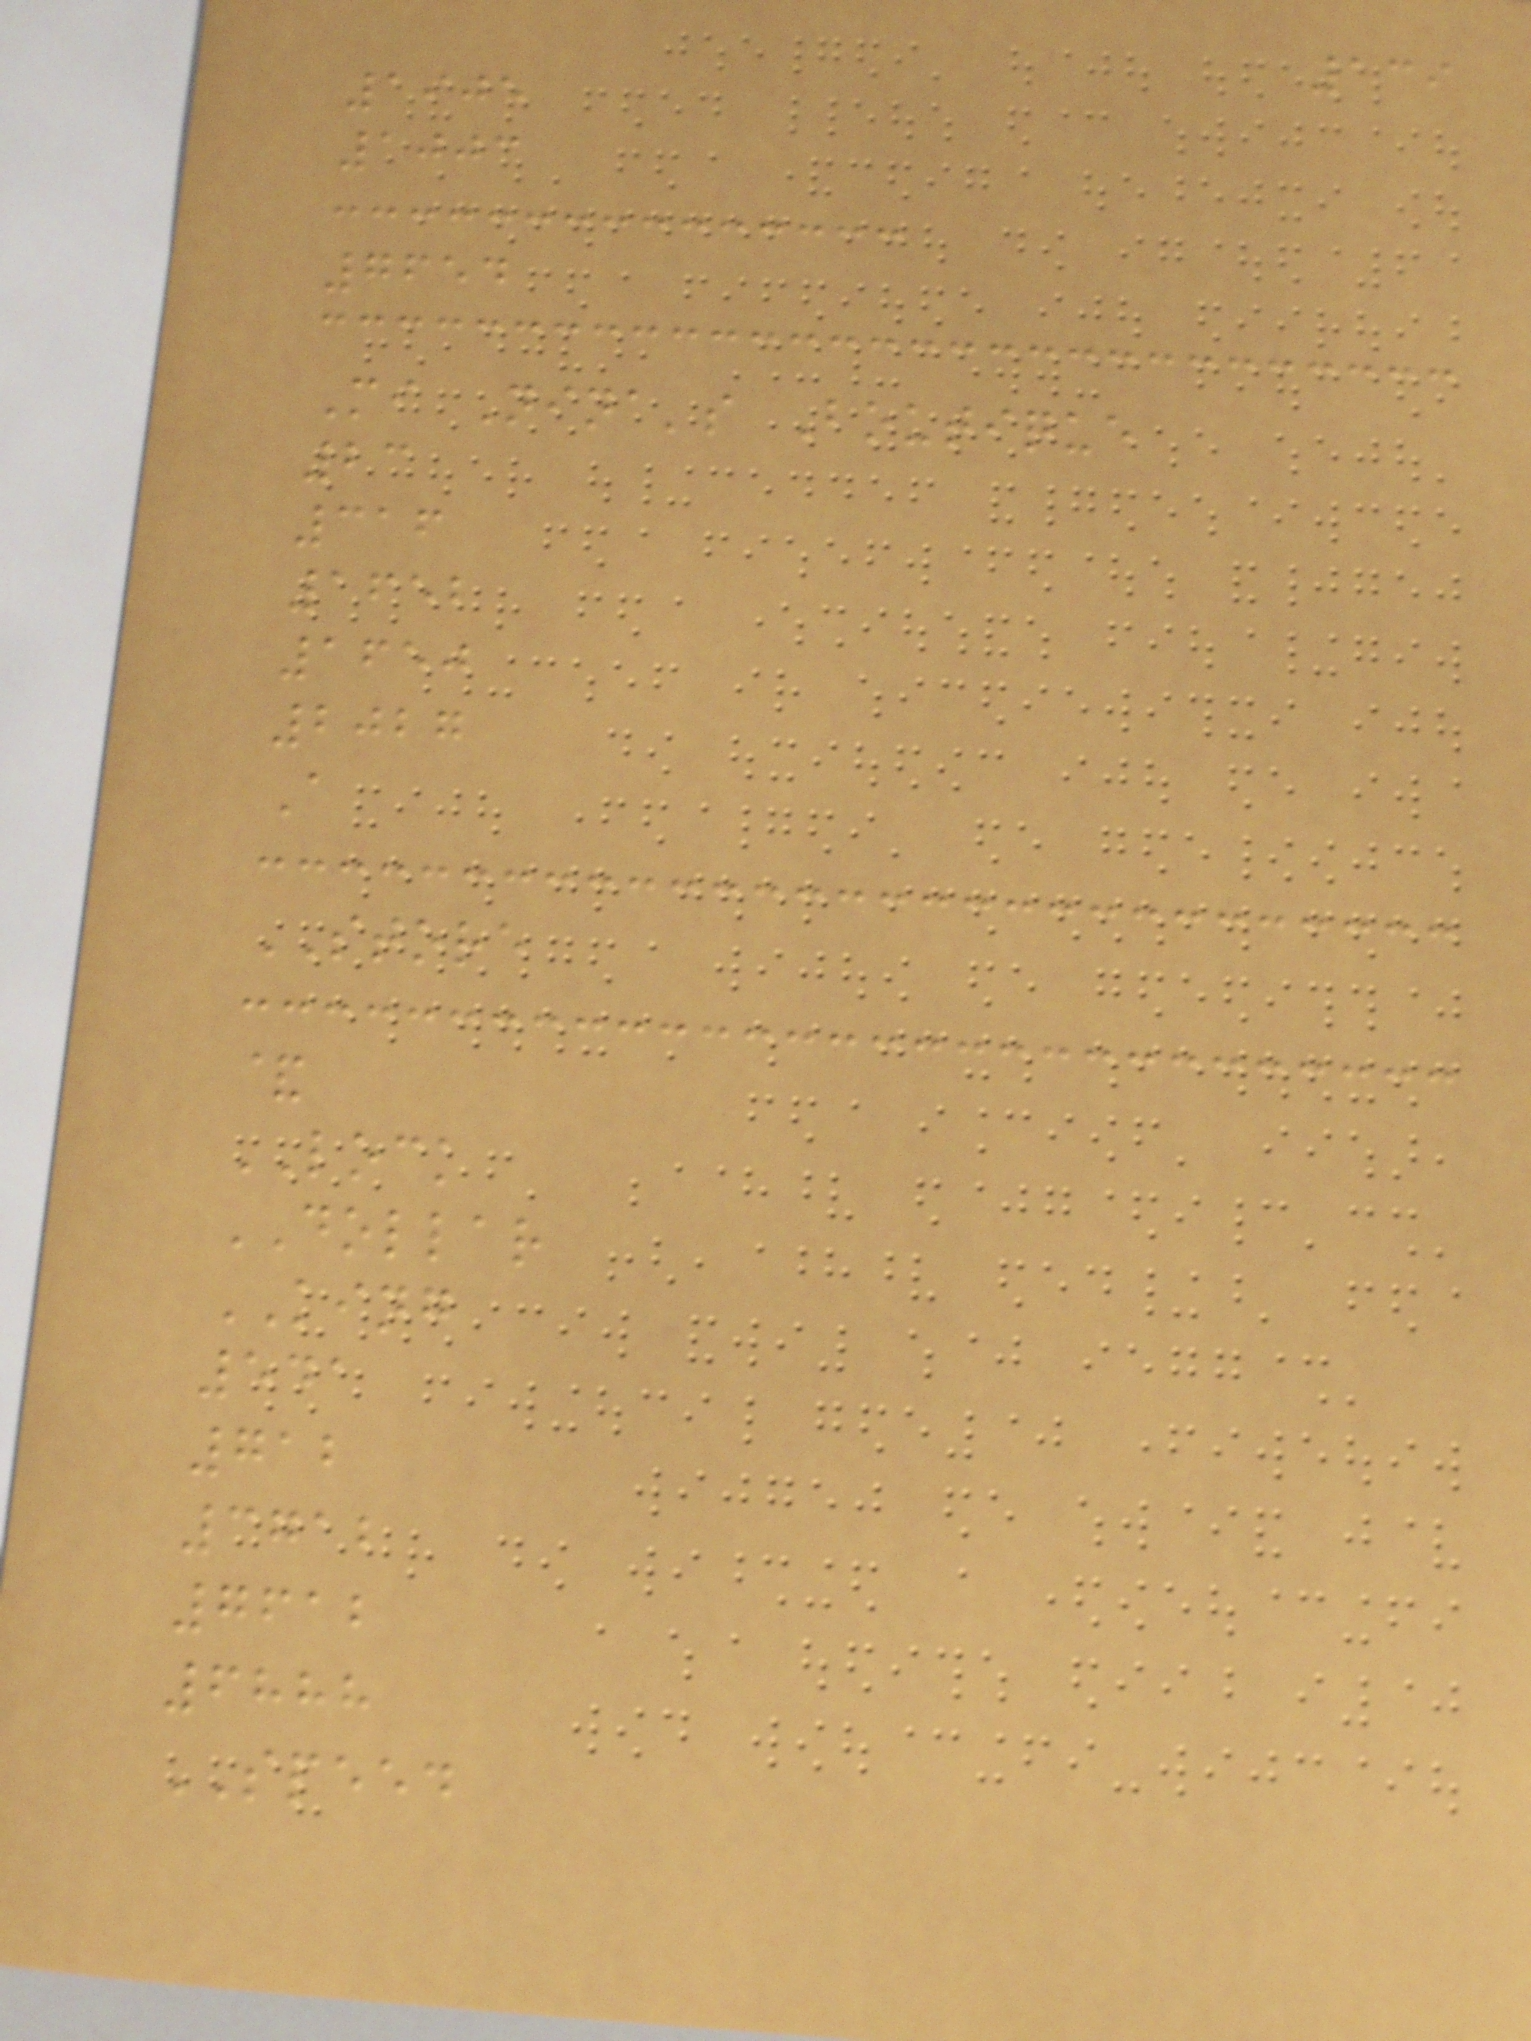139
1905
1003
7654
Mi Nina's Boutique
23
316
1652
1650
2027
A
STORE
&
LOCK
DOLLAR
KING
541
712
3712
7612
6888
SPEED
